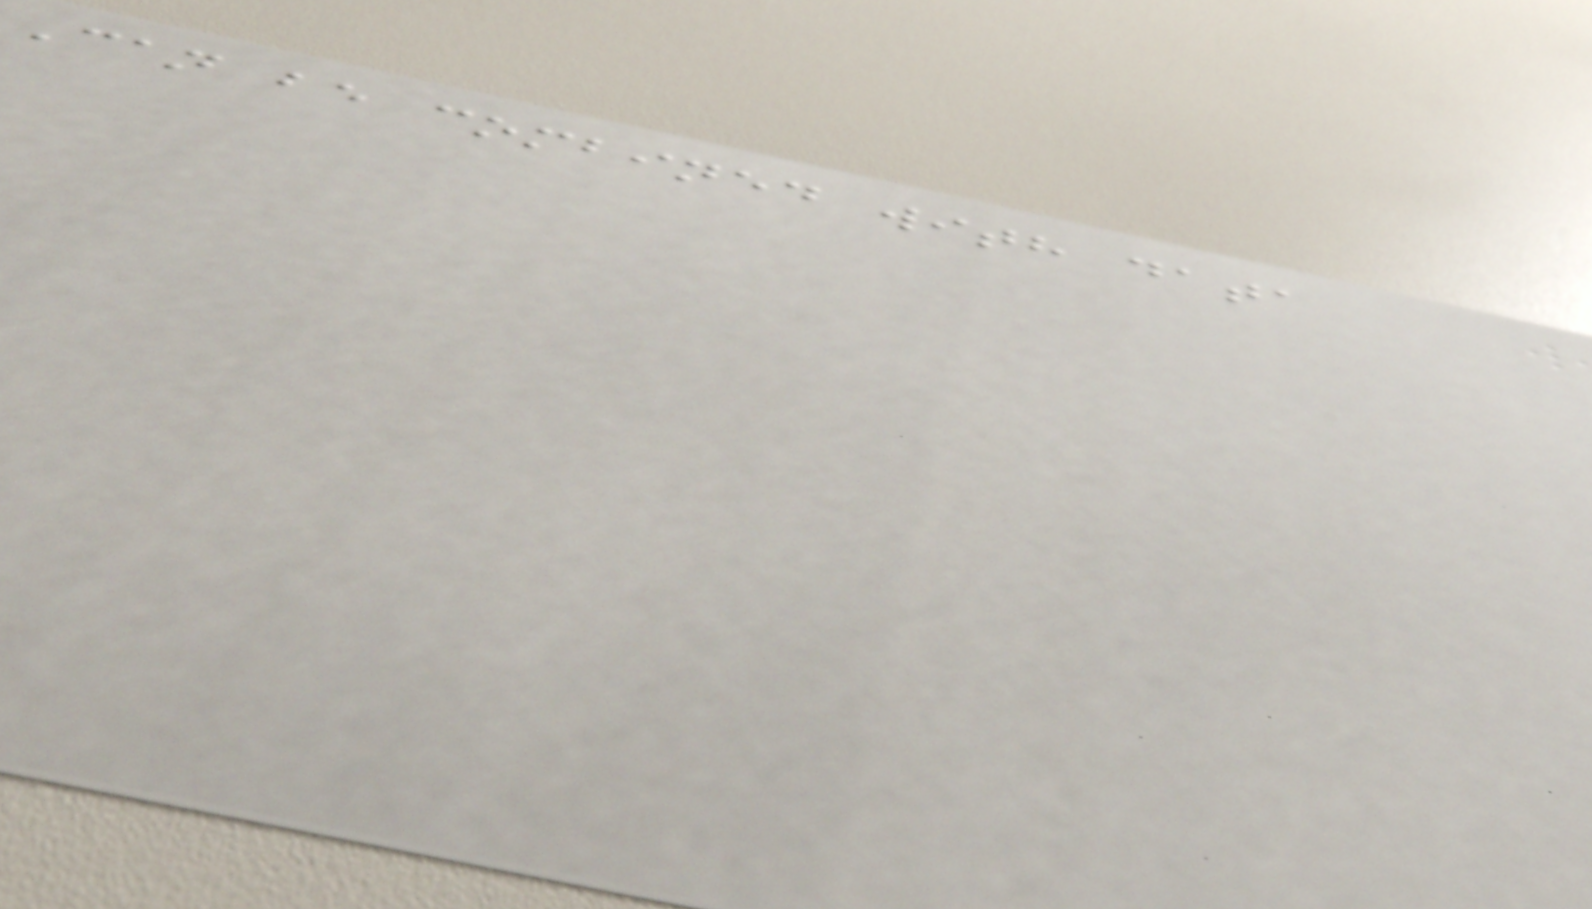Can be combined with data
